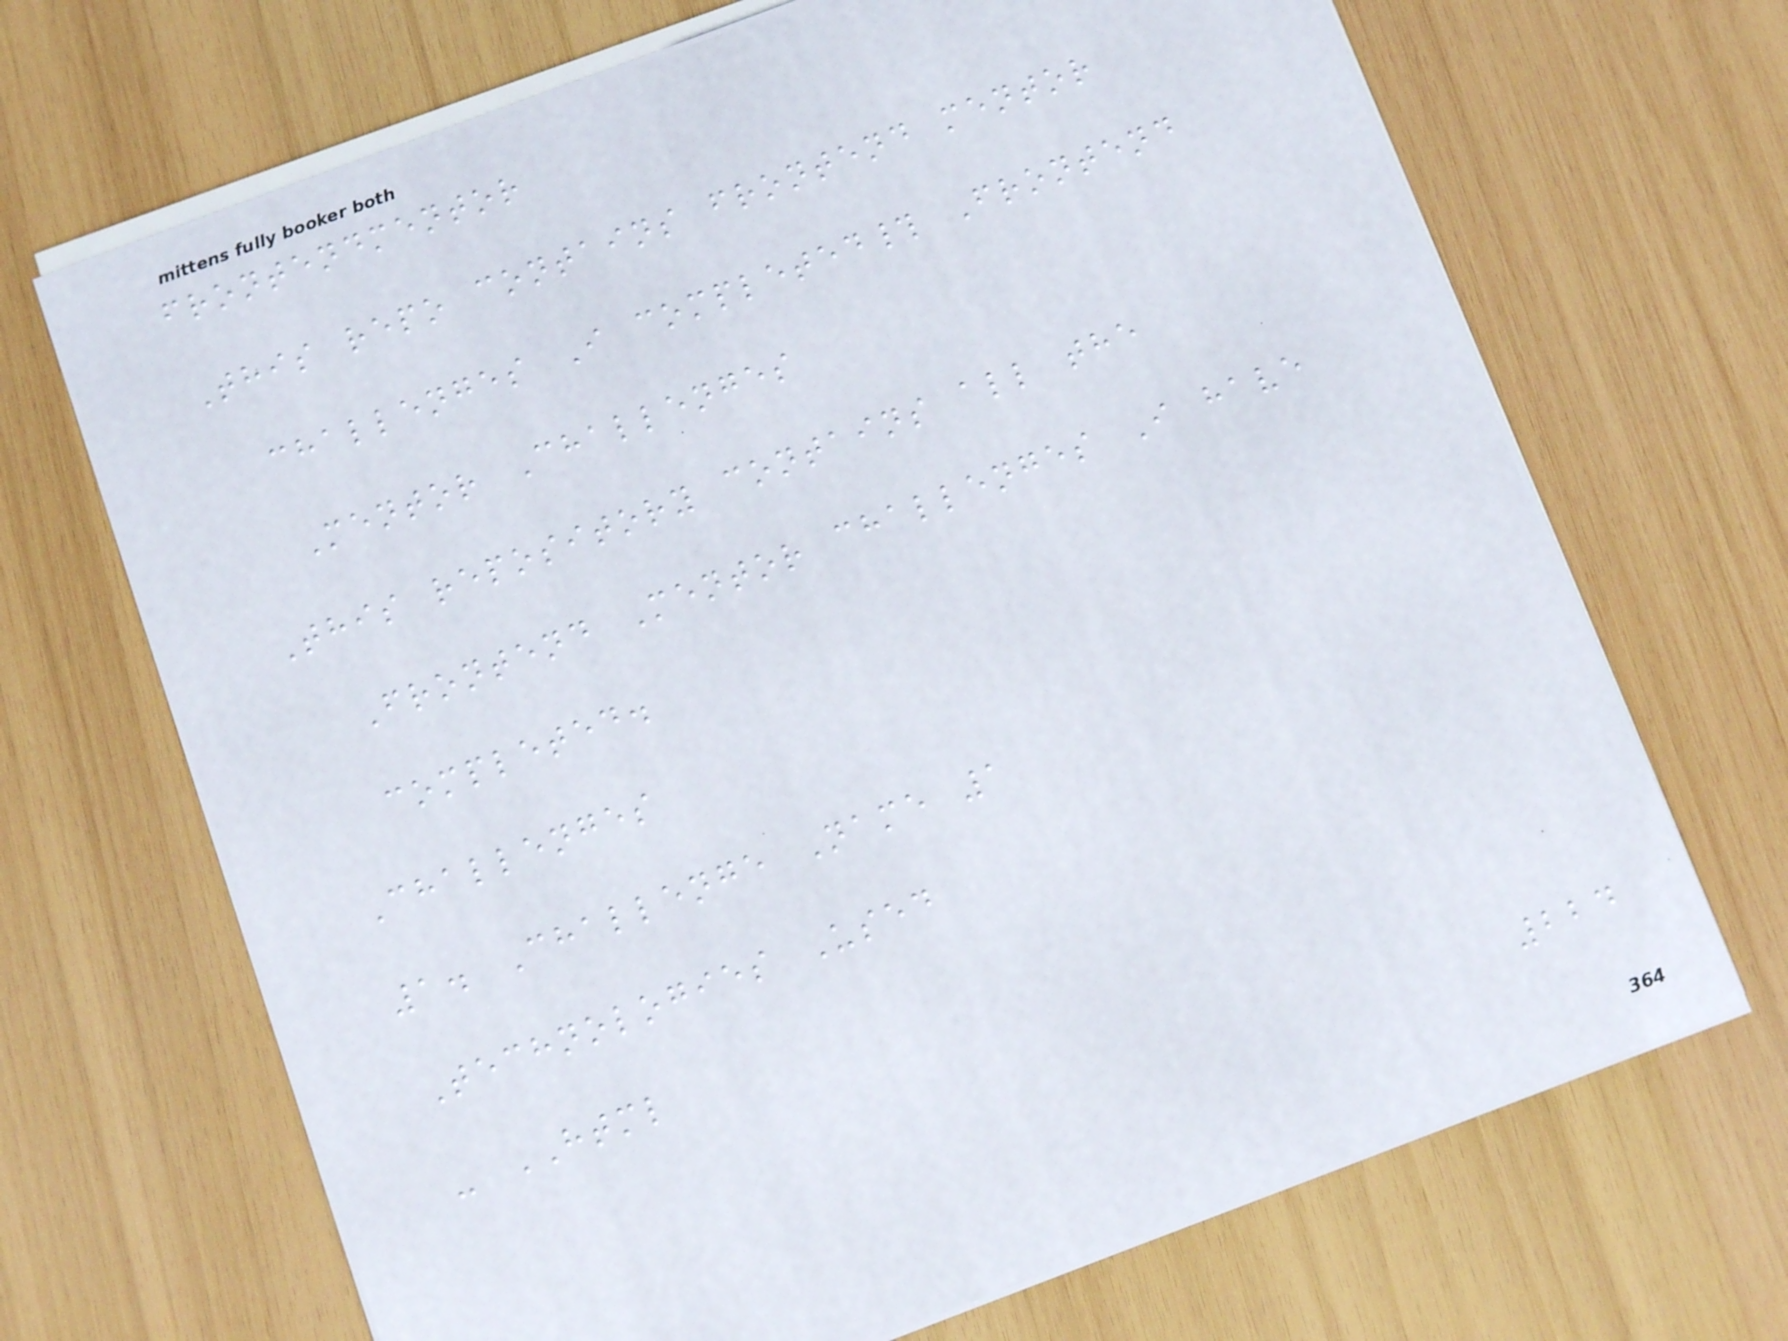frontendmentor
This repo contains frontend mentor
challenges I completed# Frontend
Mentor Challenges
This repository contains all the
Frontend Mentor challenges I have
completed.
Challenges
1. Challenge Name 1
Technologies Used
- HTML
224
